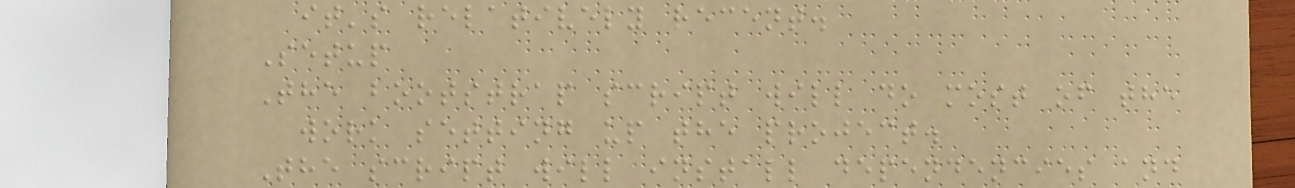it's relatively recent.
Setup
The bootstrap script will do most of the
work setting up the project.
The script will install dependencies and
